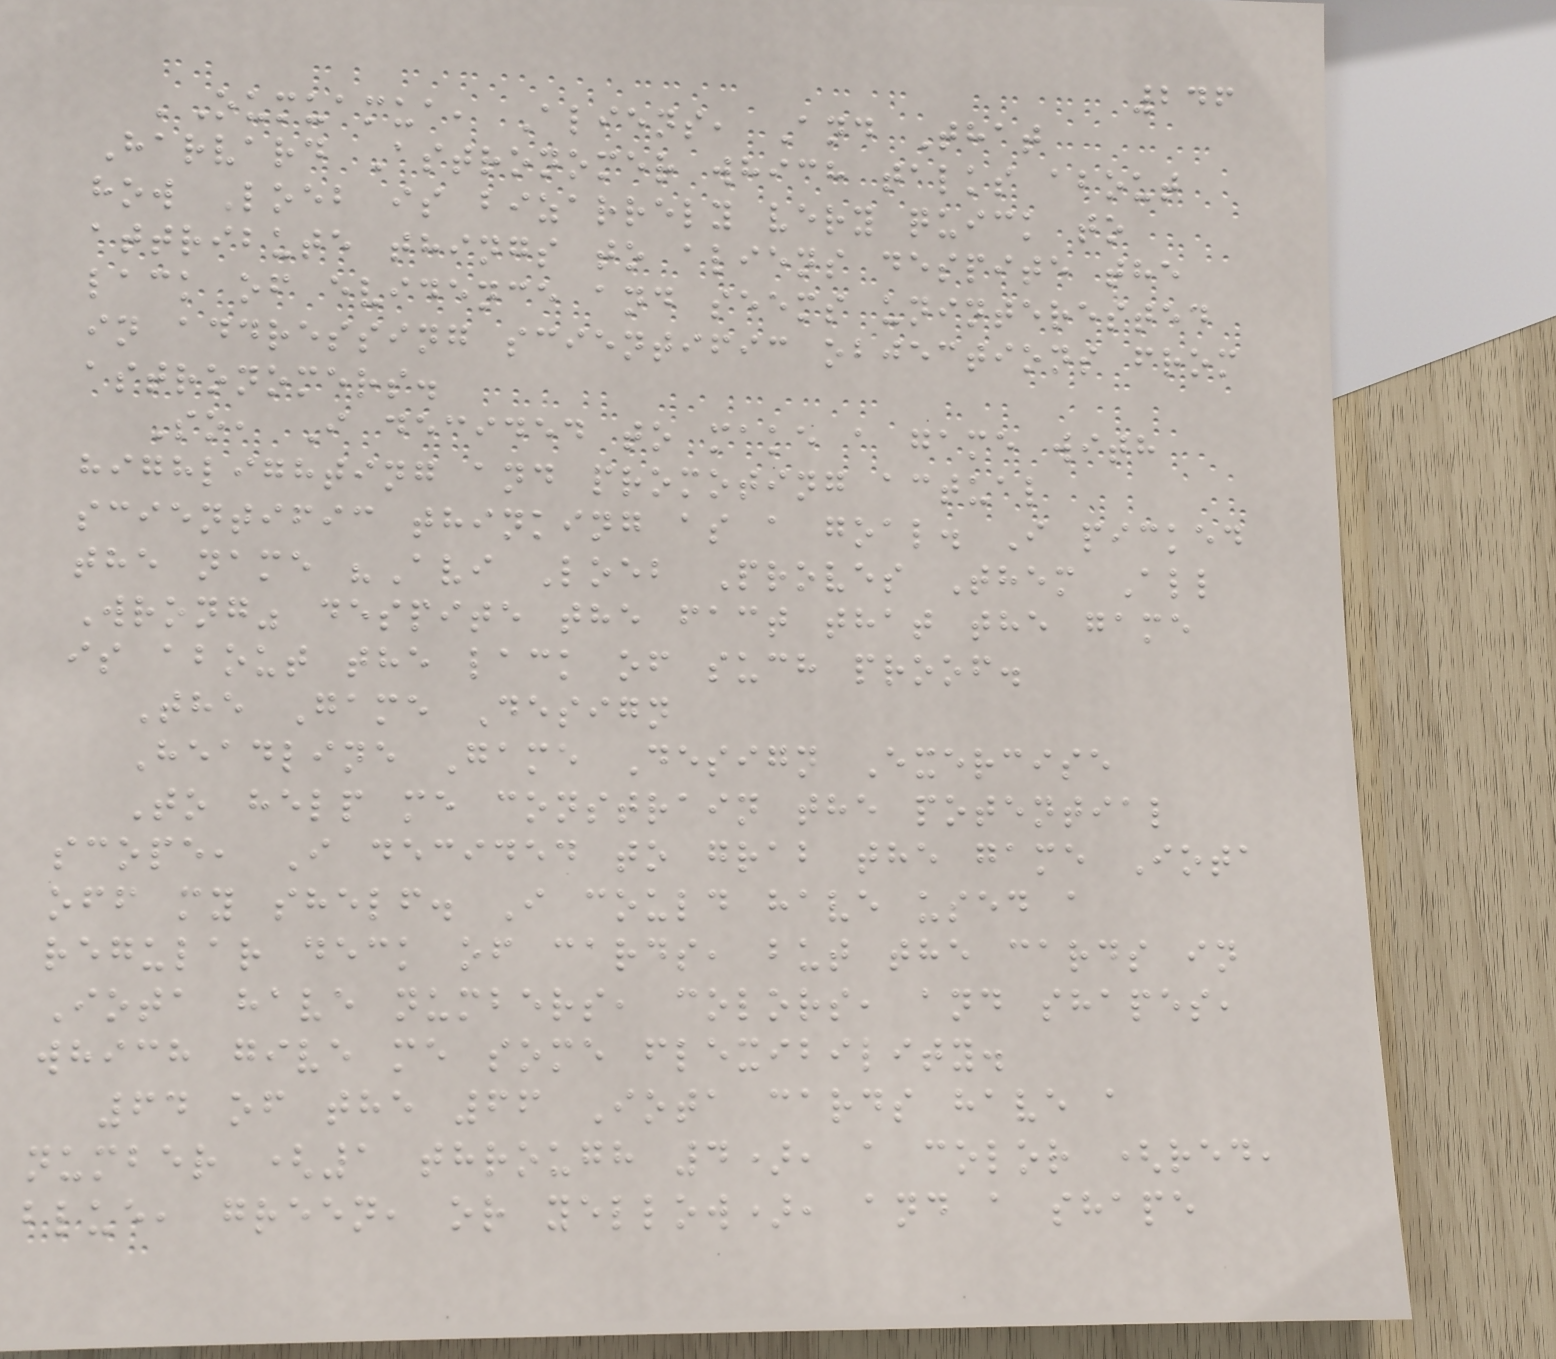246
'Oumuamua, Aliens, And That
Harvard Astronomer which talks about
how Loeb is bizarrely very quick to
attribute things to aliens despite the
lack of evidence and seems uninterested
in addressing scientific objections from
astronomers.
So, I decided to make a game with
highlighting and promoting actual
scientific thinking as a goal. I picked
the name "Avi Loeb Proves Them All
Wrong" despite the fact that the game
is about the lack of such proof.
The Game Design
Headline Game Design Exercise
To help me constrain the potential
scope, I decided to grab the game Iota
off my shelf. I could have used a
regular deck of cards, but the cards in
Iota have numbers, colors, and shapes,
which give me some flexibility.
64 of the 66 Iota cards have a
number (1 through 4), a color (red,
blue, green, or yellow), and a shape
